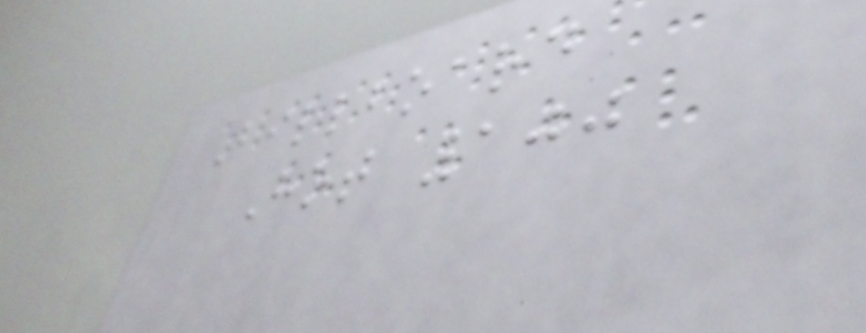Billboard
Hot 100
